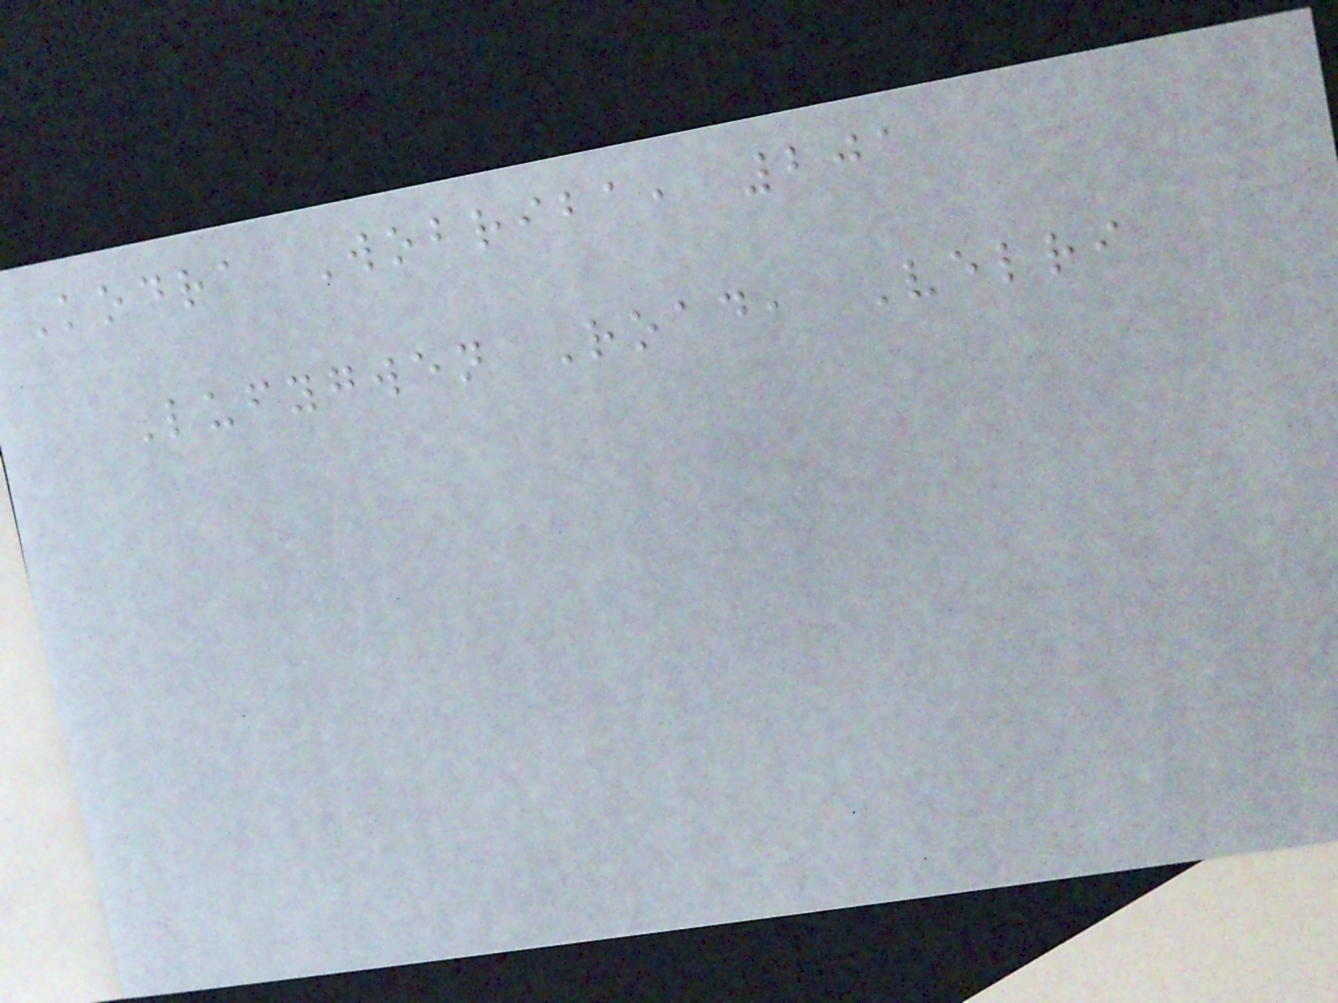Kodra Wobriba, 201
Lufygwen Road, Velri
